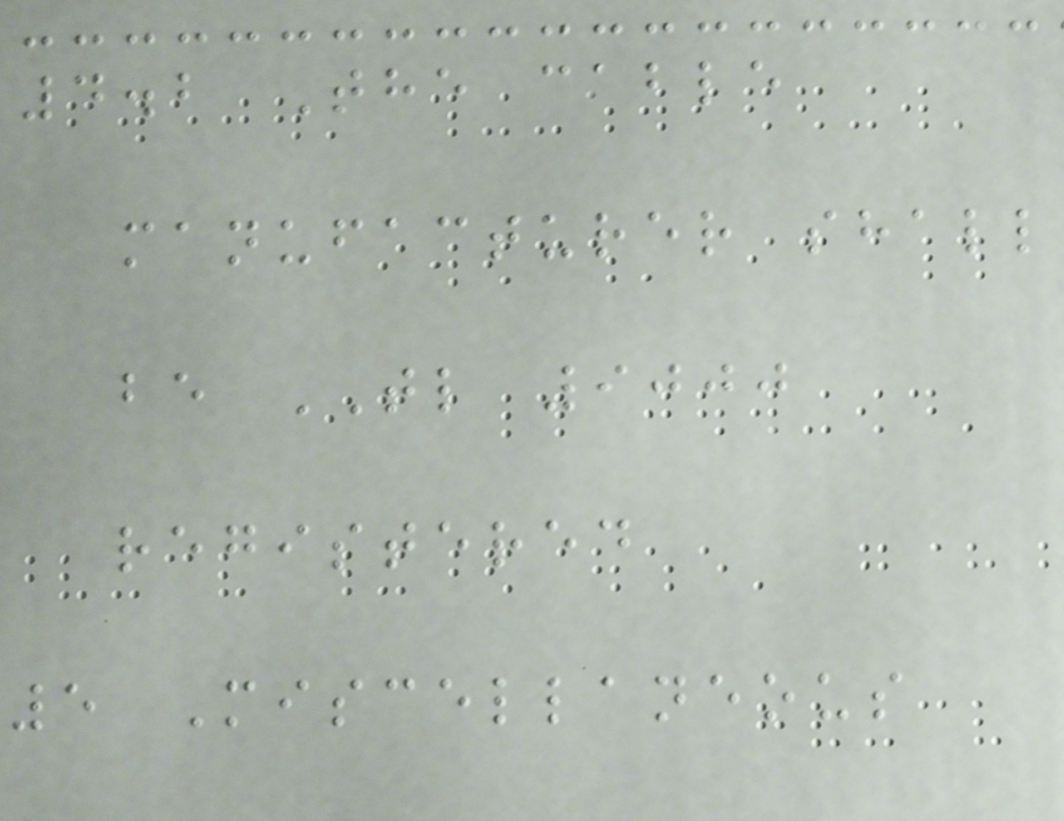4.2 The cable
manufacturer shall
be TL 9000
registered
5 Miscellaneous
